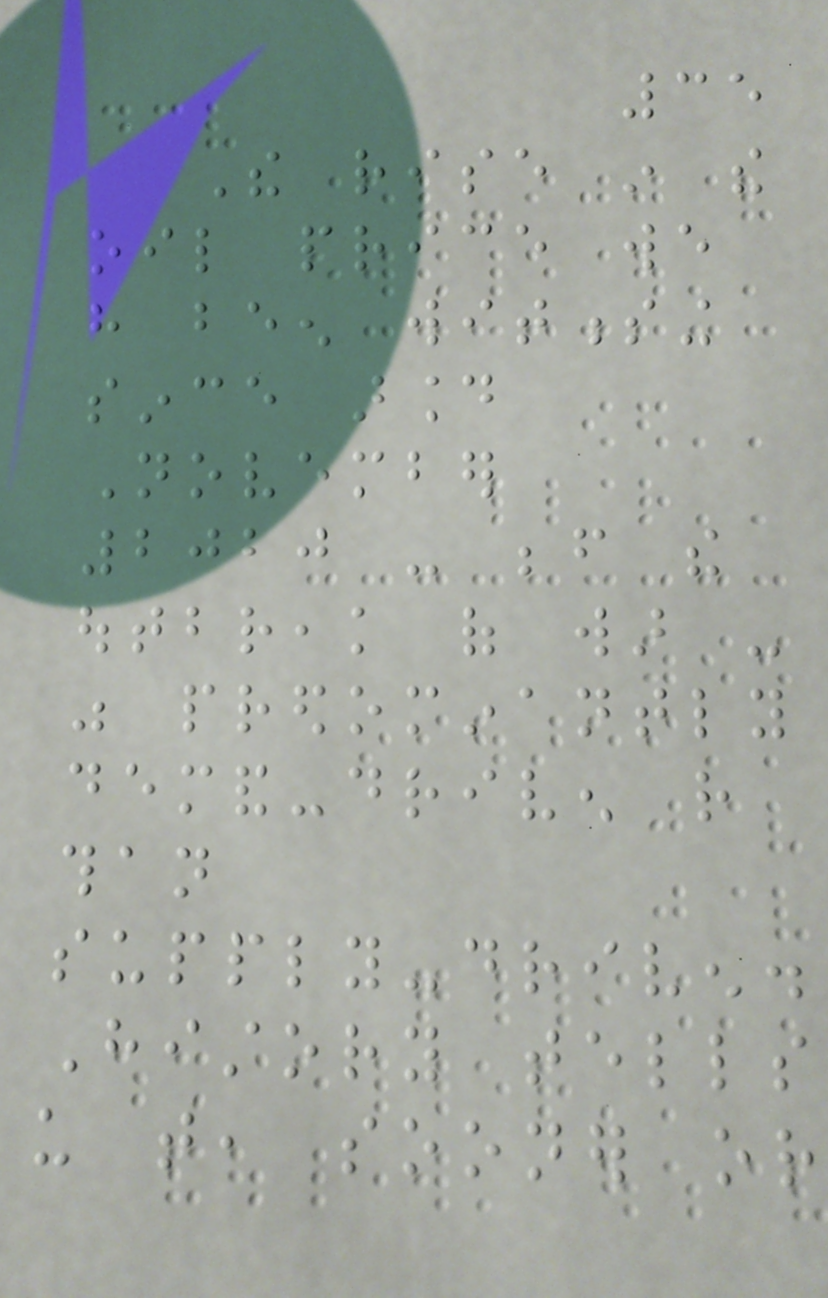35
The rise in the
oil price we
have been witnessing
since around
November
2020 - before the
outbreak of war -
was predominantly
demand-driven rather
than
supply-driven.
History tells
us that, sooner or
